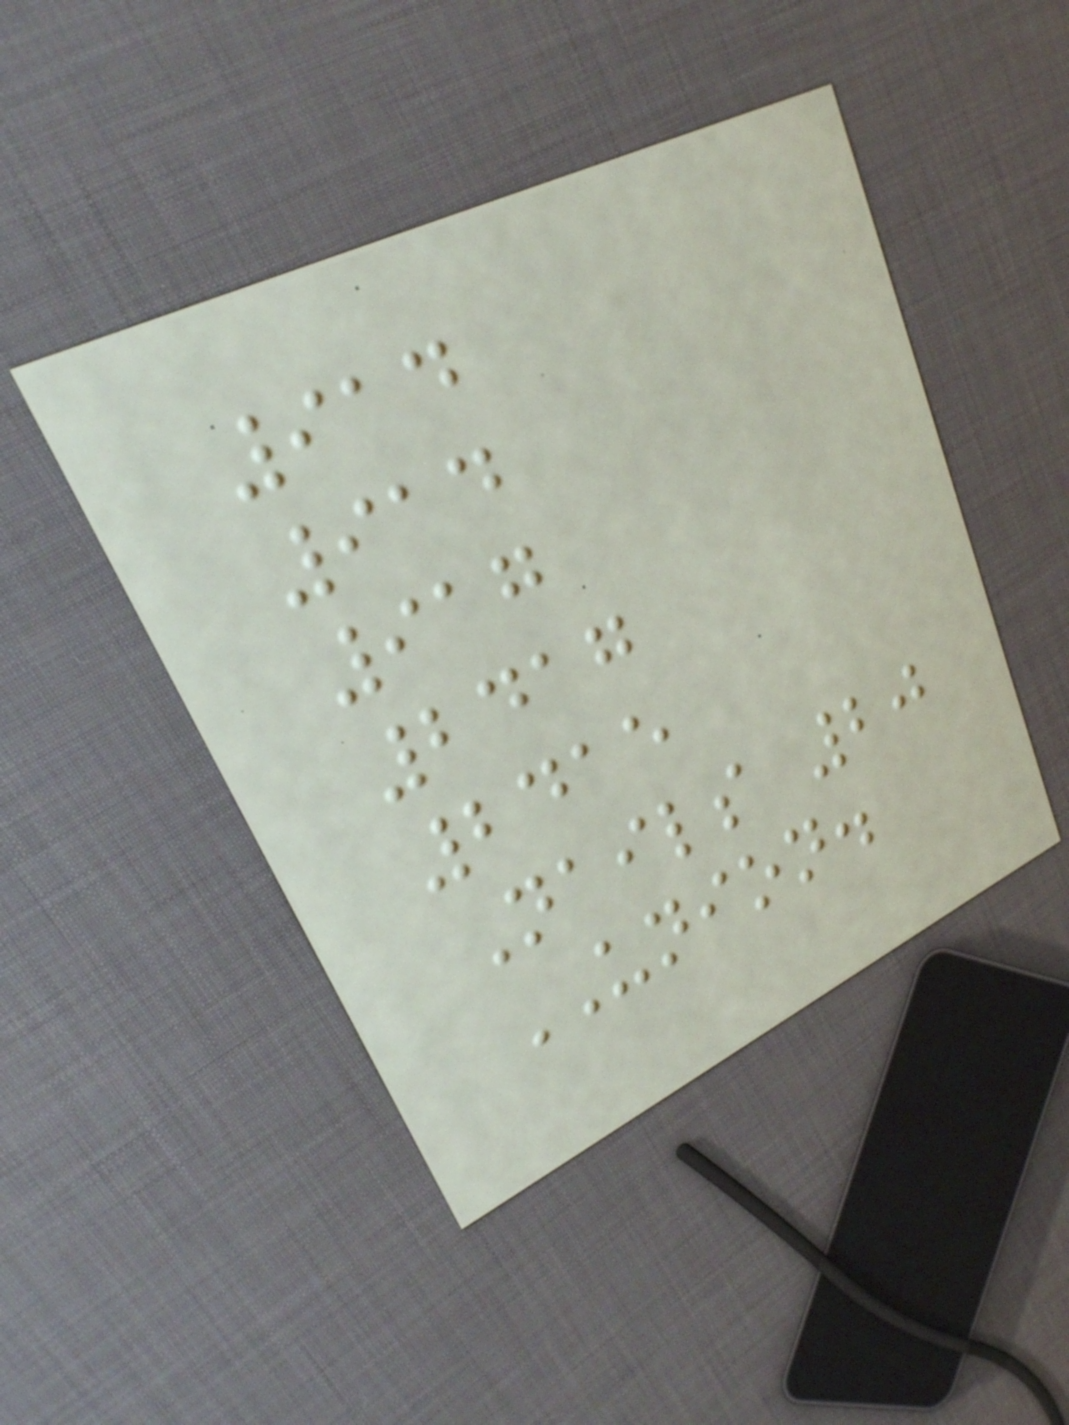914
914
917
2417
2415
Nails 20
UNION.
